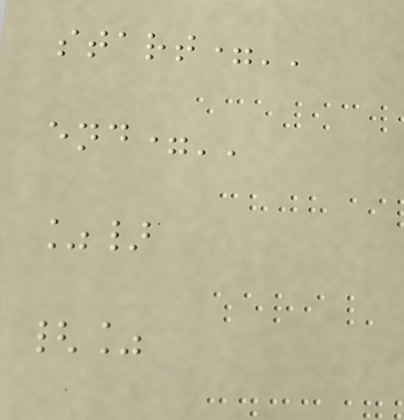start=''
end=''
%}
{%
